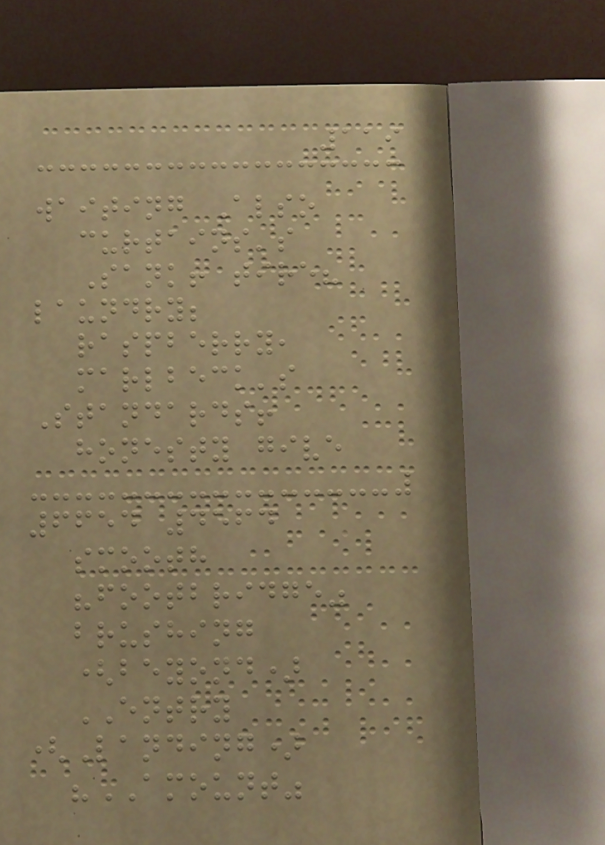119
waiting Also
curtains's
Sank! tire?
laundry;
raspberry,
marlbeck's
Standards!
honesty give
6654 4564
smooth
"footbridge"
brushing
(beyond)
ENTRY
(Landing)
"AMOUNT"
